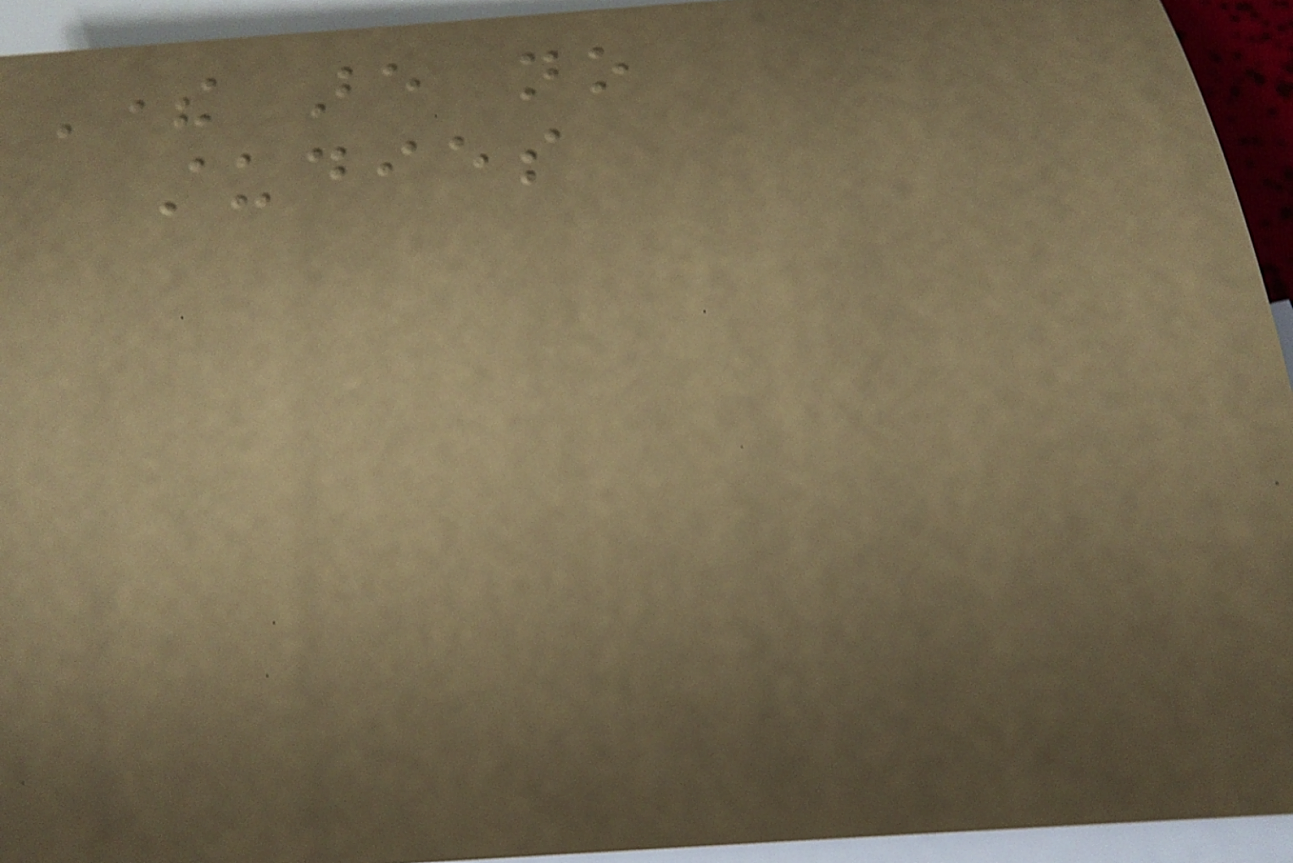There are no
studies
